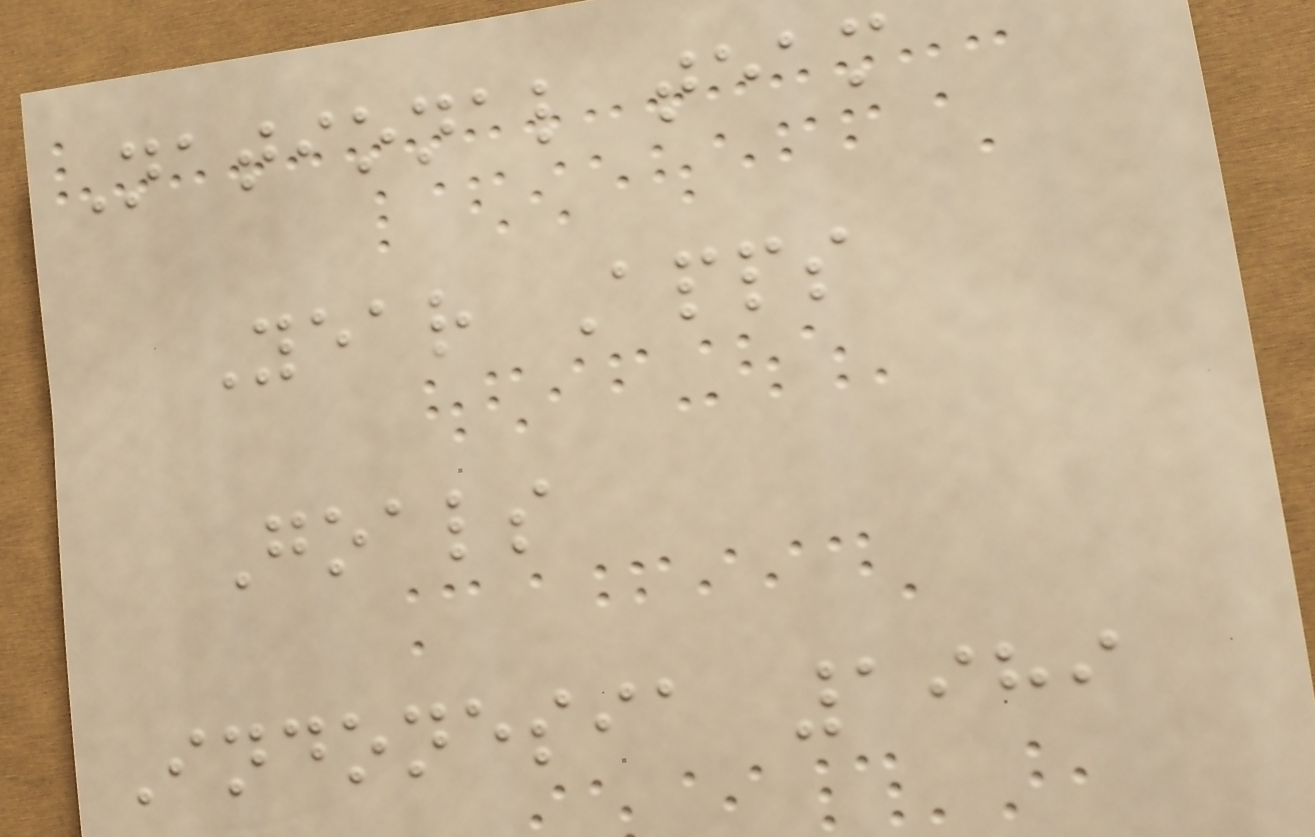National team
Year Apps
Goals
Indonesia 1989
